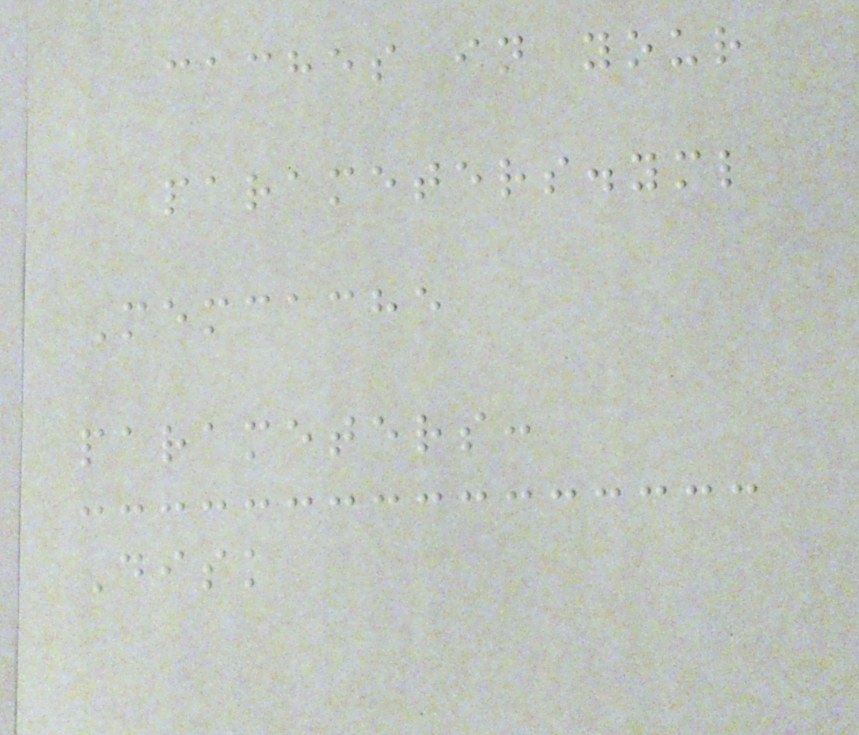caches in your
parameters.yml
Memcache
parameters:
Disk
